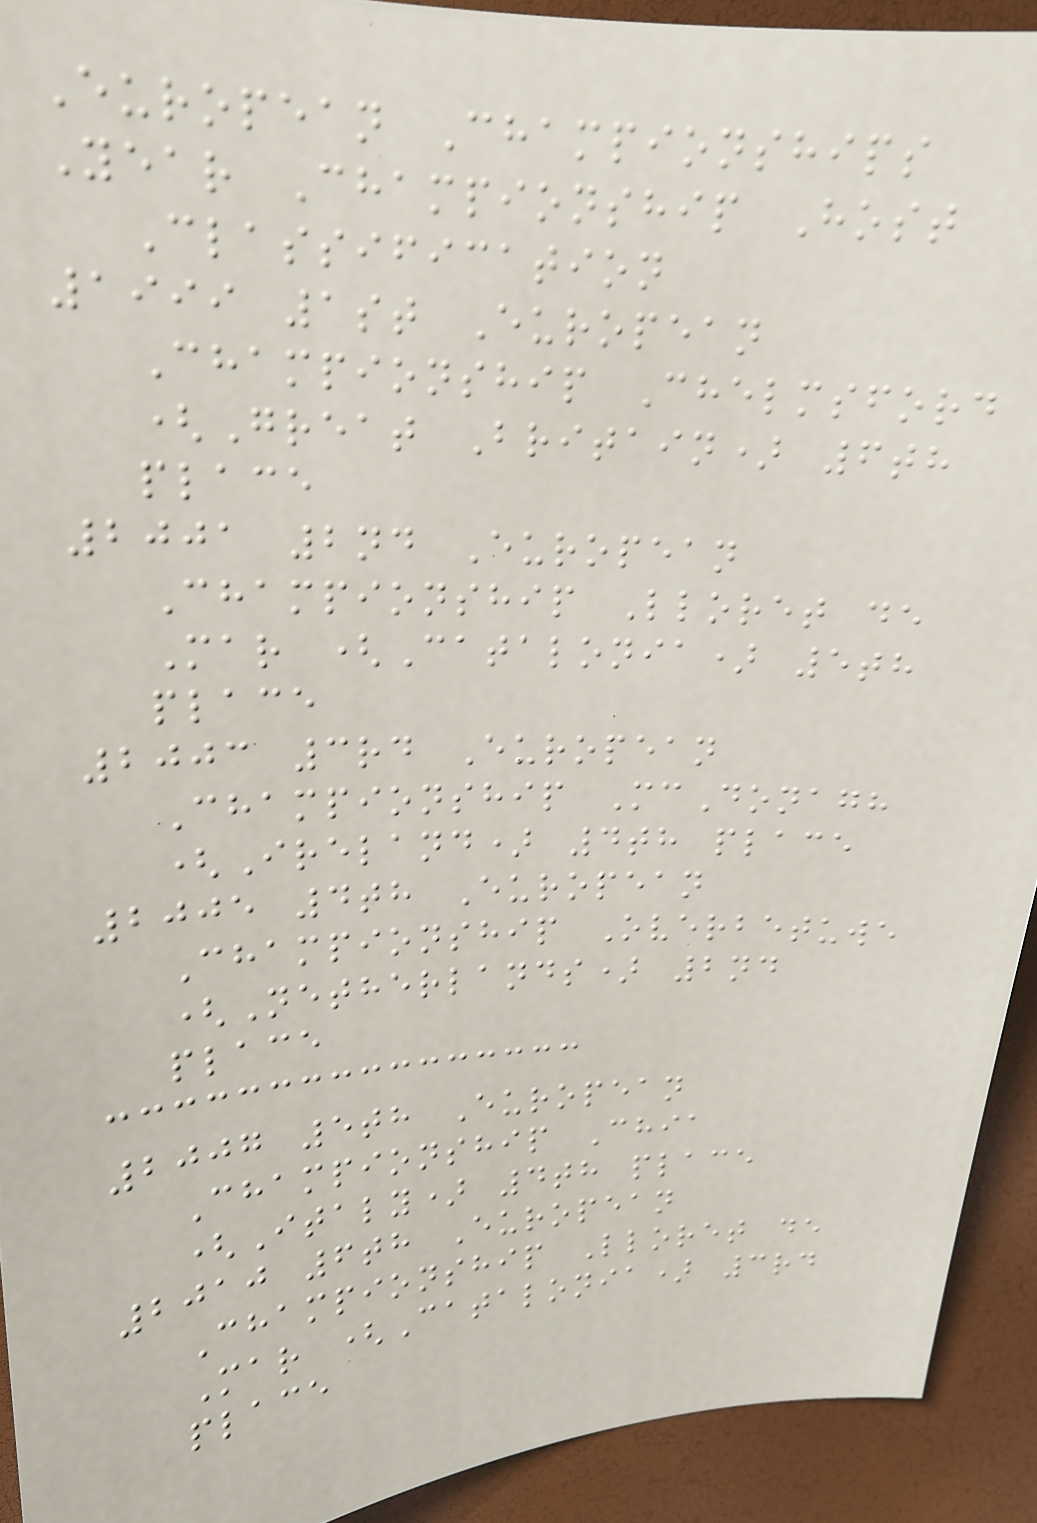European Championships
Year Championship Host
Classification
1999 1st European
Championship Chelmsford
(Great Britain) 6th
place
2001 2nd European
Championship Lloret de
Mar (Catalonia) 5th
place
2003 3rd European
Championship McDonagh
(Ireland) 4th place
2005 4th European
Championship Overbetuwe
(Netherlands) 2nd
place
2007 5th European
Championship Chia
(Italy) 4th place
2010 6th European
Championship Lloret de
Mar (Catalonia) 3rd
place
